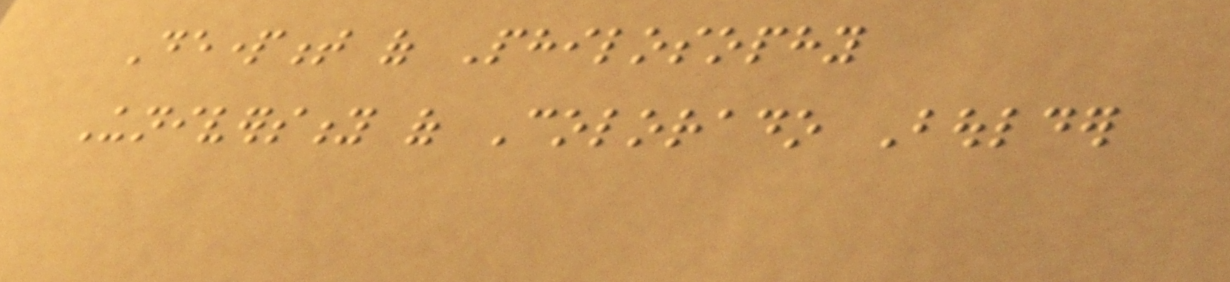Department of Philosophy
University of Colorado Boulder
